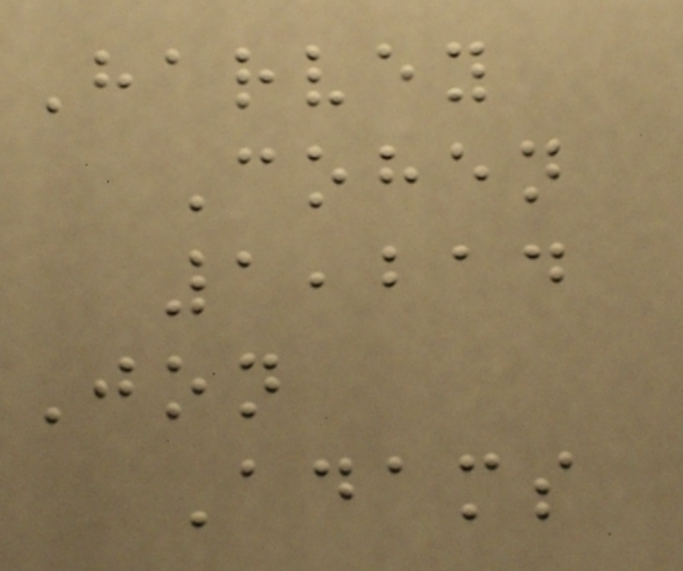Harvey
Cohen
1,214
Jon
Adams
